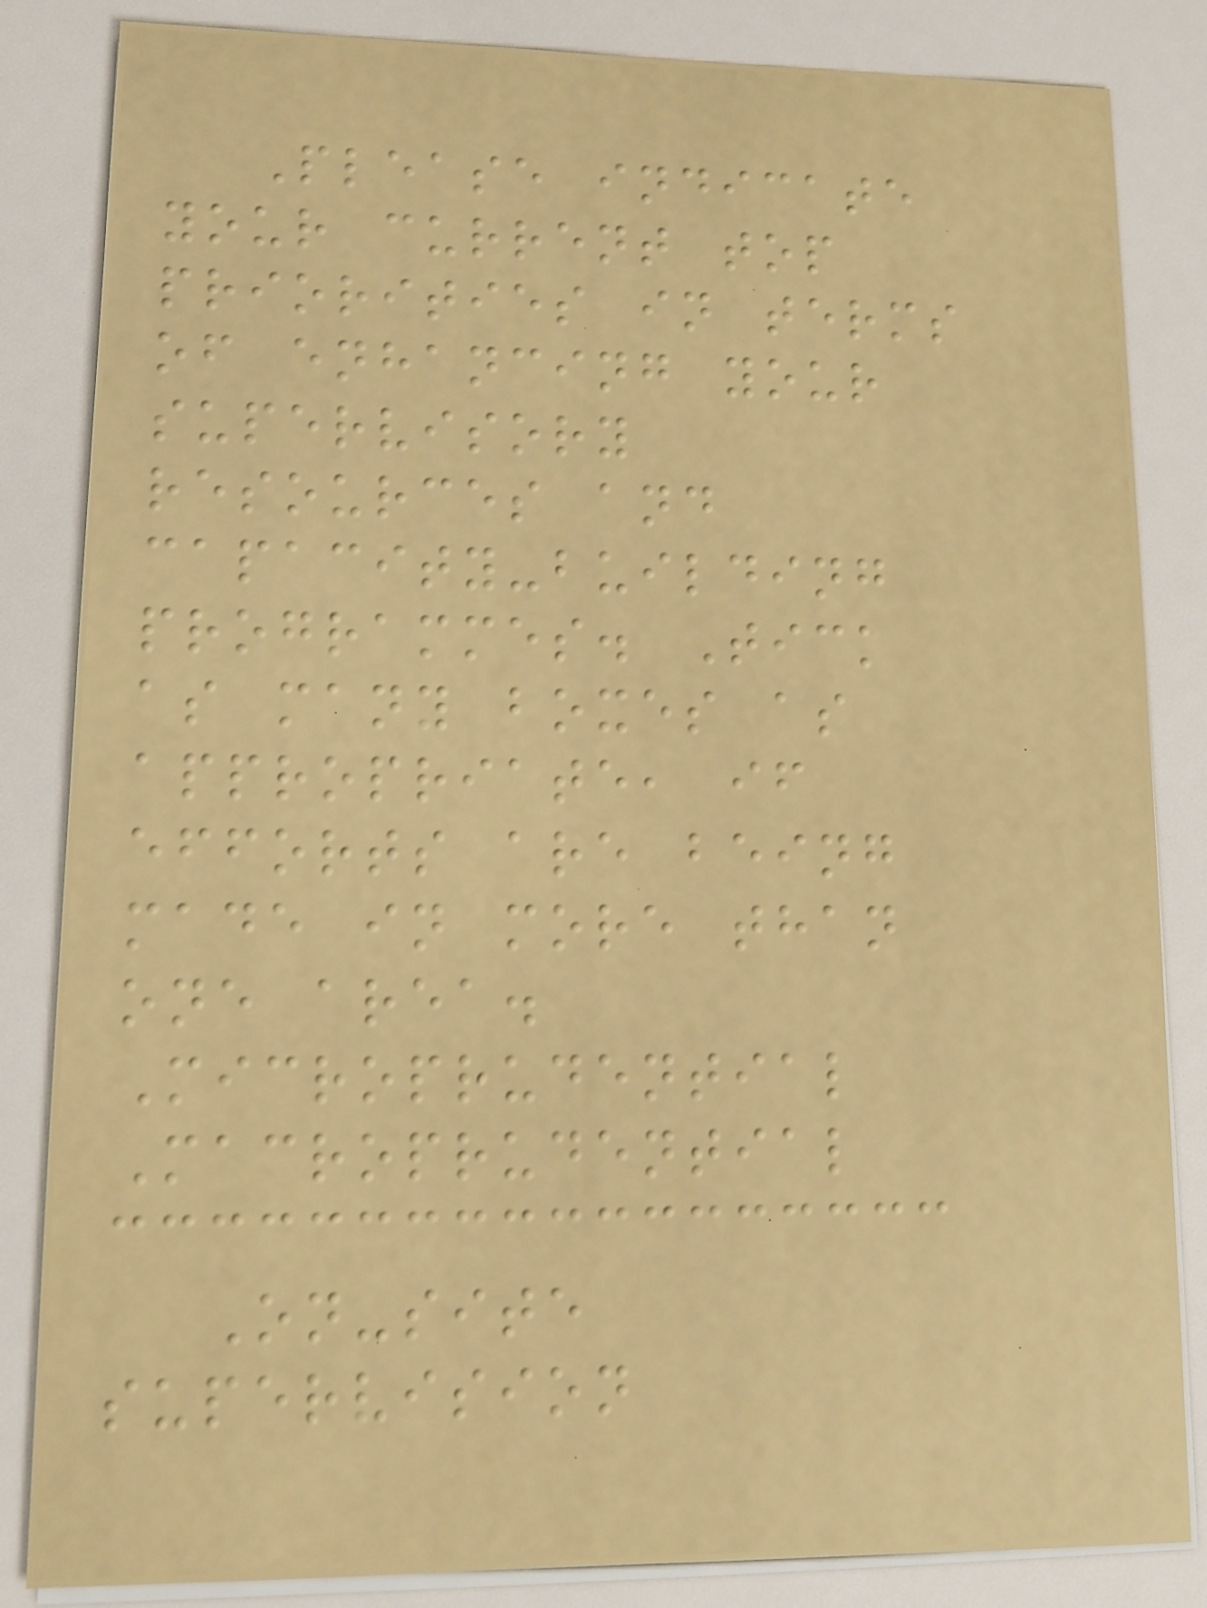Please indicate
your current top
priorities in terms
of enhancing your
supervisory
resources and
capacity-building
programmes. Tick
as many boxes as
appropriate, if
efforts are being
made in more than
one area.
Microprudential
Macroprudential
On-site
supervision
